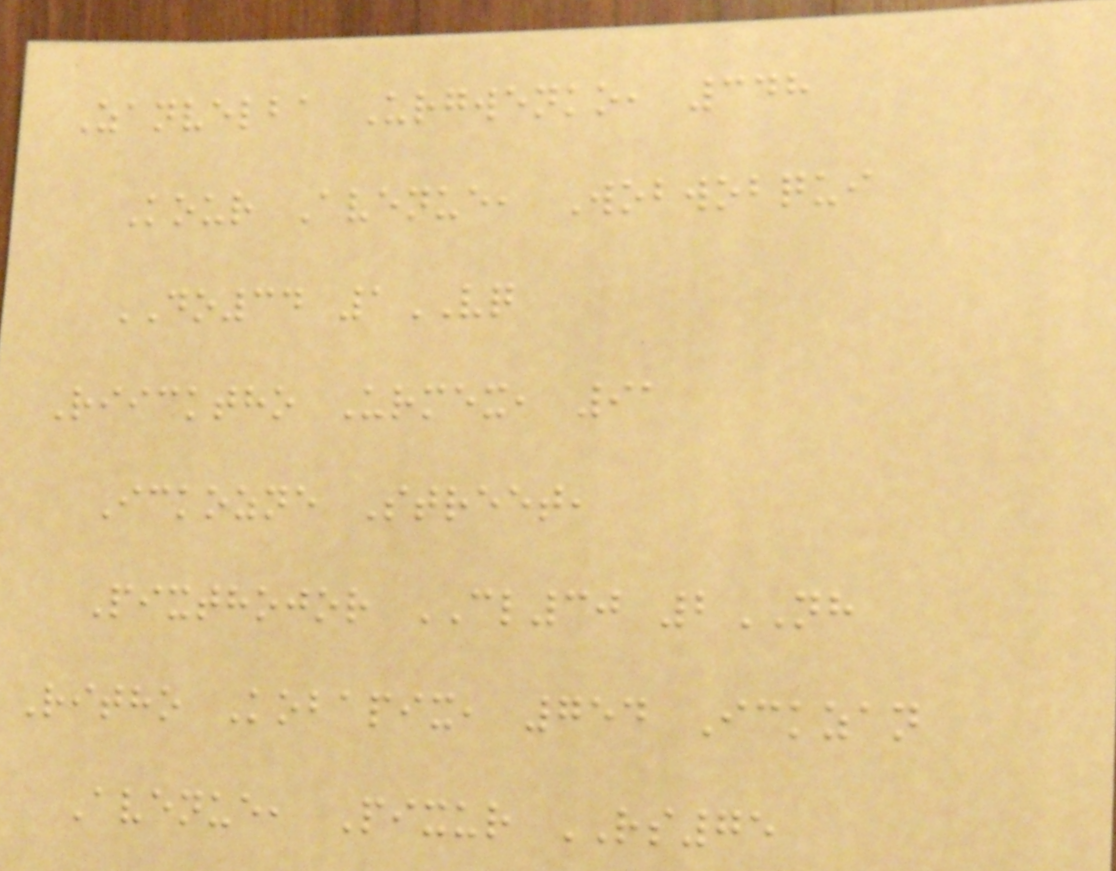Zanvelba Urgwenko, 348
Kour Avenue, Wobwobqui
DO34 1VQ
Riicktho Urmex, 91
Ickozne Street,
Pixthojor CL30 2NH
Ritho Kobapix, 754 Ickzan
Avenue, Pixur RS75
